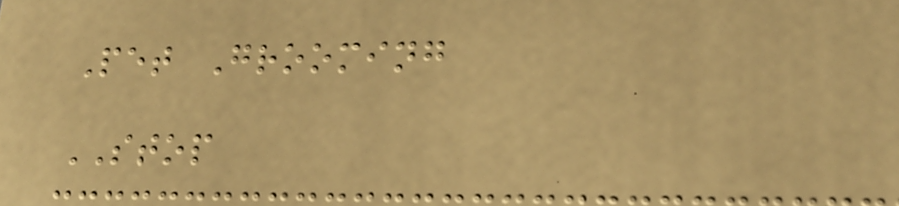Pet Grooming
STOP
